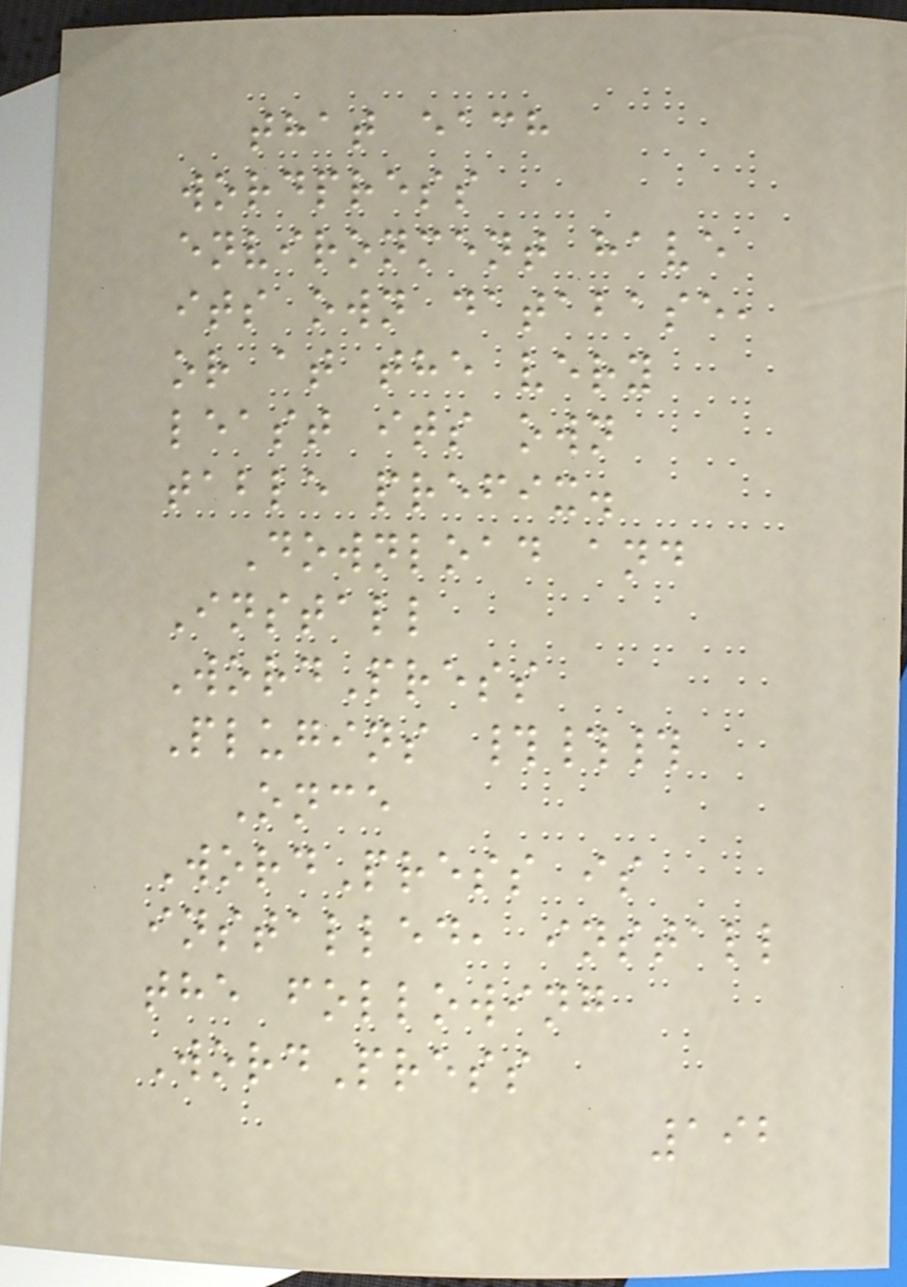that each
wordpress
environment have
its own database,
or at the very
least its own
table prefix.
Download and
Install
WordPress
Plugins ###
Once
WordPress is
installed, install
the following
WordPress
192
